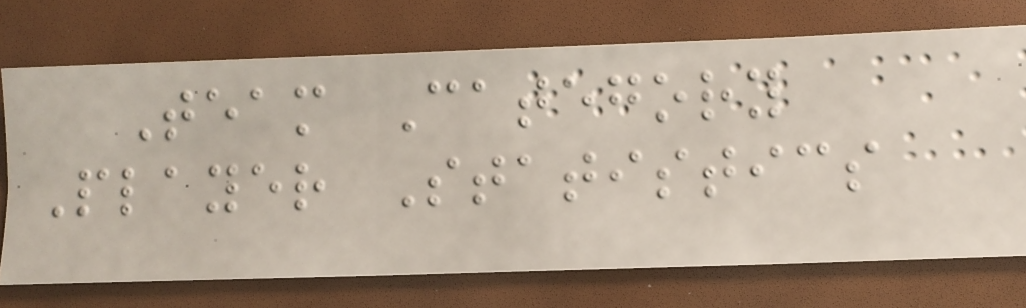Team Category
Player Statistics
